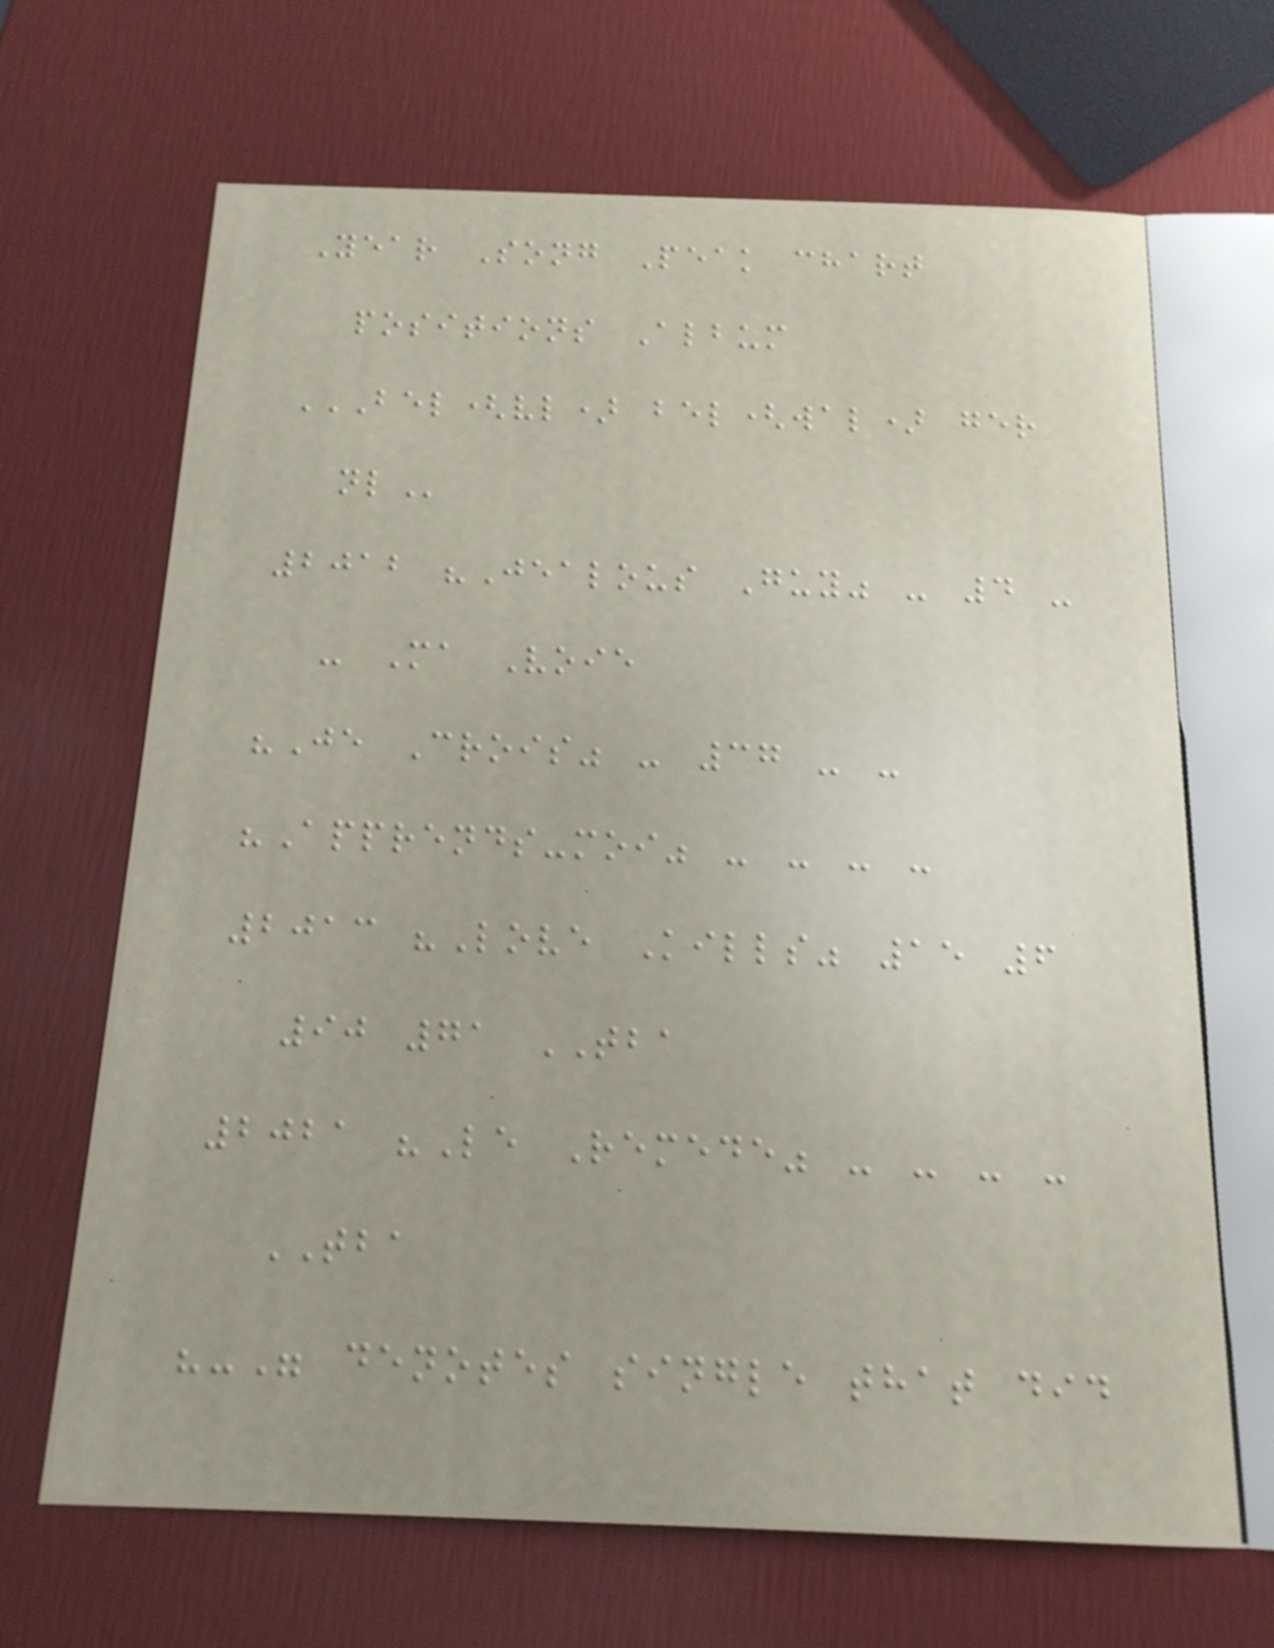Year Song Peak chart
positions Album
BEL(VL) BEL(WAL) GER
NL
2012 "Jealous Guy" - 4 -
- Ma Voie
"Je Crois" - 37 - -
"Apprends-moi" - - - -
2013 "Love Kills" 15 6
90 71 TBA
2021 "Le Remede" - - - -
TBA
"-" denotes single that did
